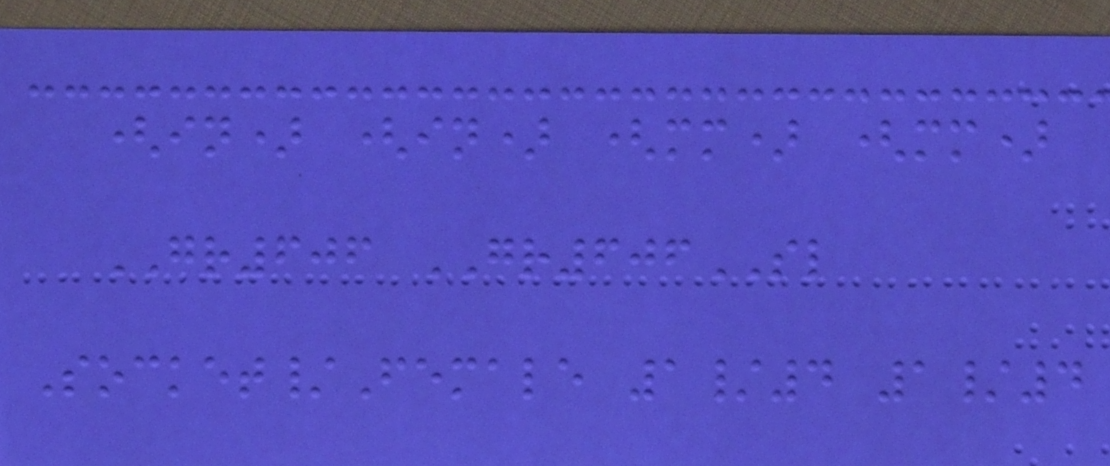(in) (in) (mm) (mm)
GR606 GR606SL
Socket/Female 1/4 1/4
